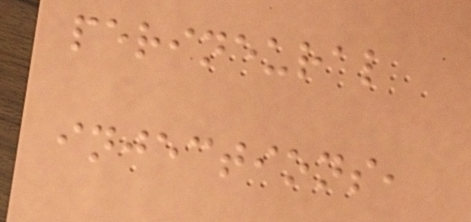perineural
injections,
